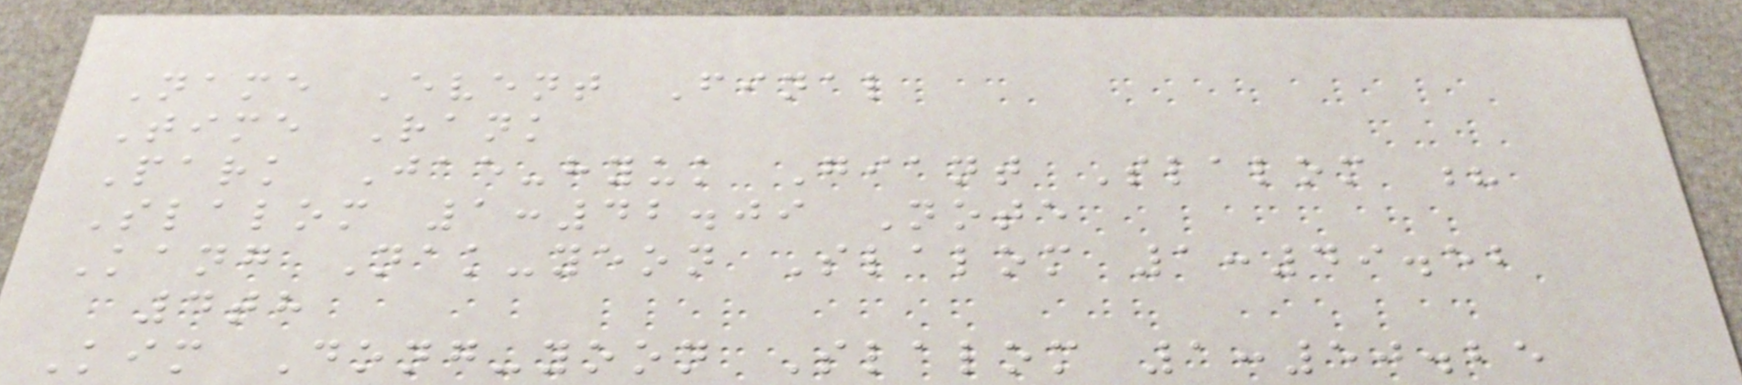Name Event Final
Time Rank
Park Jae-hyuk Giant Slalom ?
Slalom 1:42.09 Note
Kang Nak-yeon Slalom 1:49.52
4th
Kim Dong-yoon Slalom 1:50.25
